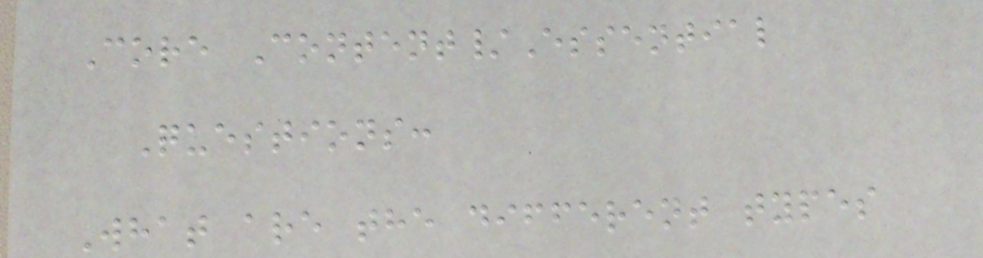Core Content/Essential
Questions:
What are the different types
